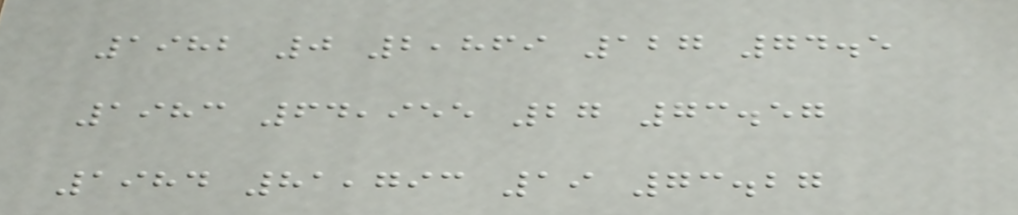1982 0 2,869 127 74.5
1983 64,955 27 73.57
1984 81,793 19 73.27
